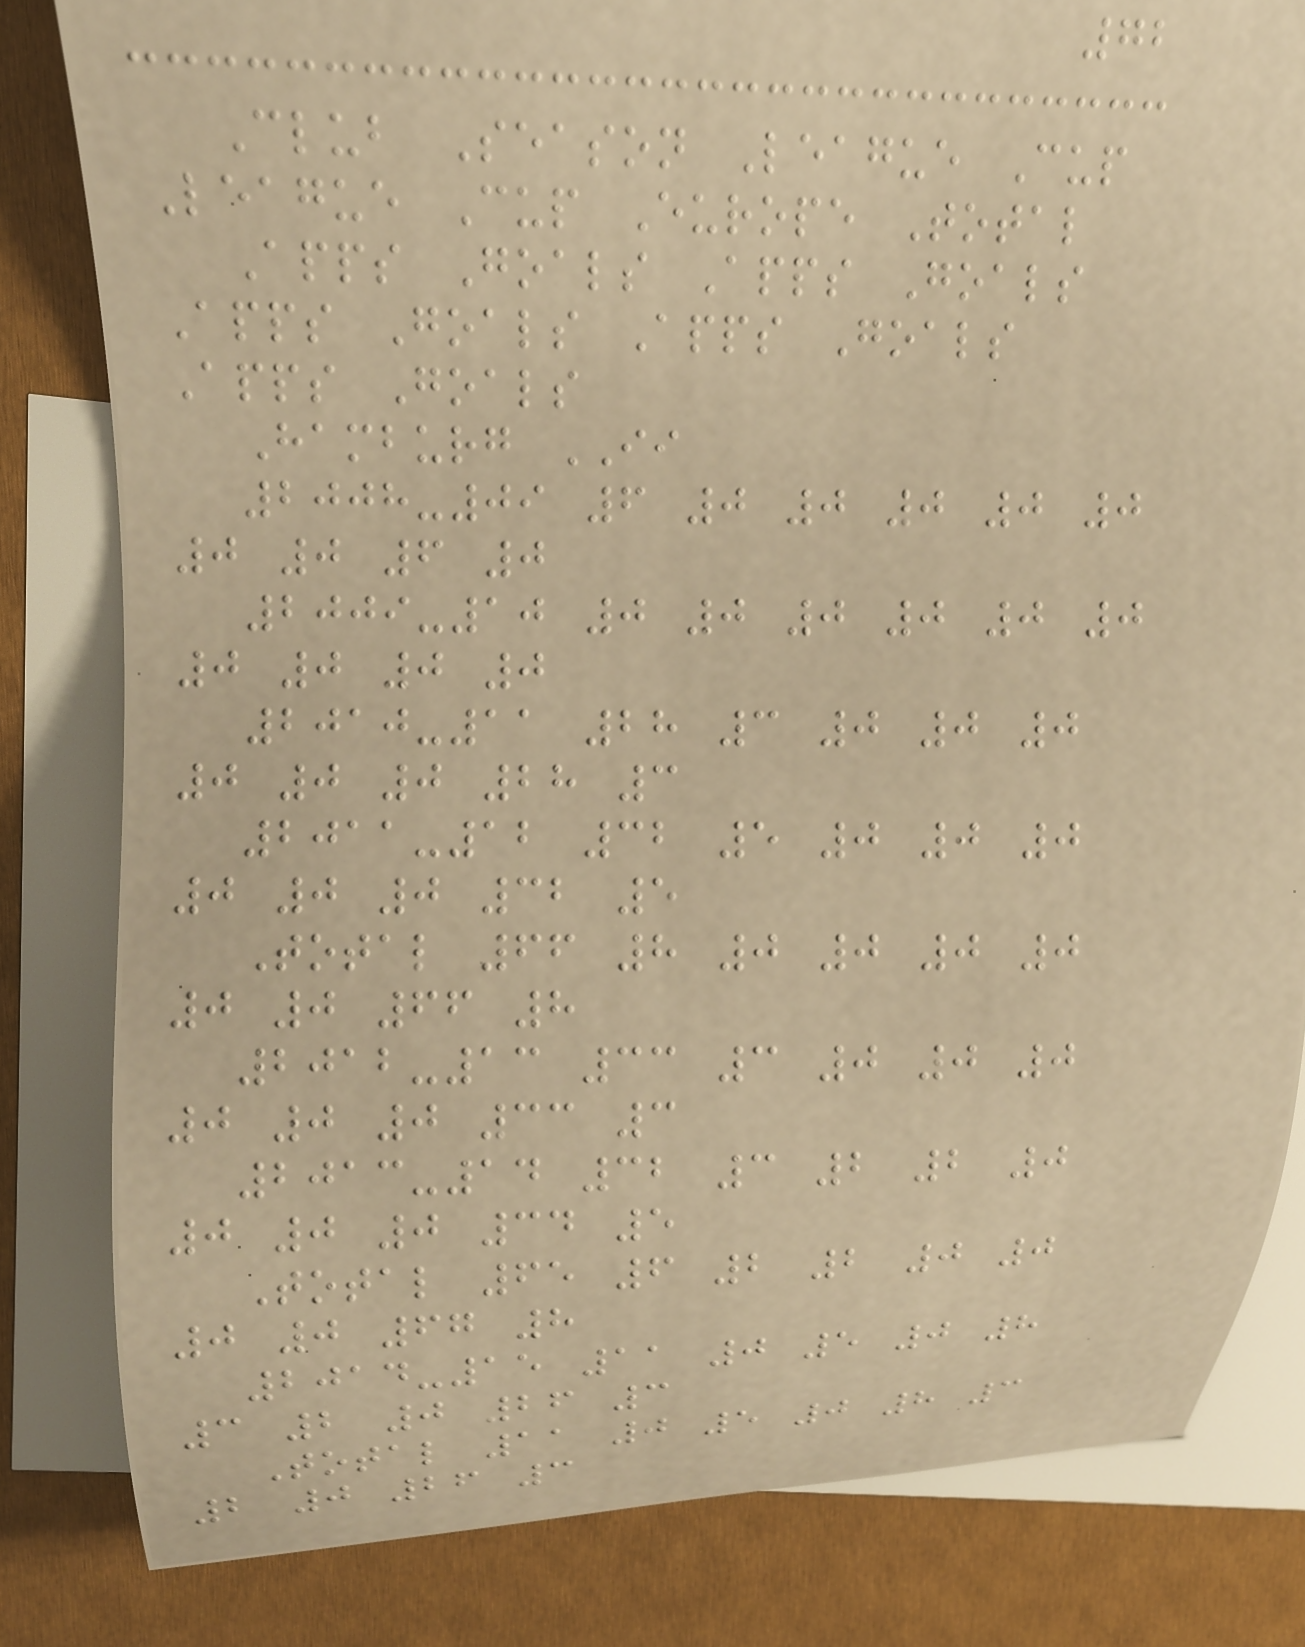72
Club Season League Cup
League Cup Europe Total
Apps Goals Apps Goals
Apps Goals Apps Goals
Apps Goals
Hamburg II
2008-09 6 0 0 0 0 0
0 0 6 0
2009-10 0 0 0 0 0 0
0 0 0 0
2010-11 28 3 0 0 0
0 0 0 28 3
2011-12 32 5 0 0 0
0 0 0 32 5
Total 66 8 0 0 0 0
0 0 66 8
2012-13 33 3 0 0 0
0 0 0 33 3
2013-14 32 3 2 2 0
0 0 0 34 5
Total 65 6 2 2 0 0
0 0 67 8
2014-15 11 0 5 0 8
3 2 0 26 3
Total 11 0 5 0 8 3
2 0 26 3
